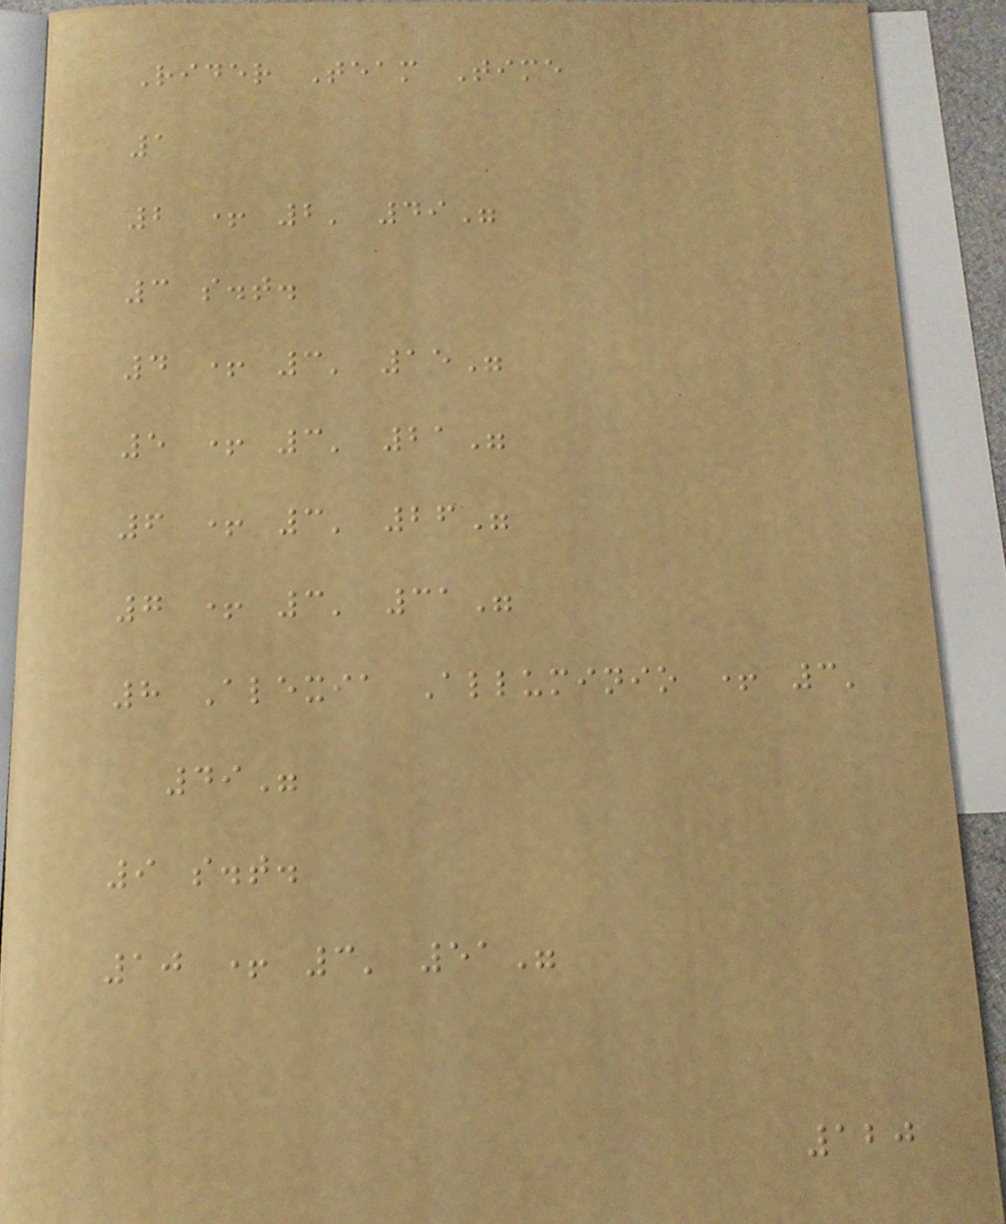Rider Team Time
1
2 + 2' 49"
3 s.t.
4 + 3' 15"
5 + 3' 21"
6 + 3' 26"
7 + 3' 31"
8 Alexia Alluminio + 3'
49"
9 s.t.
10 + 3' 51"
120
